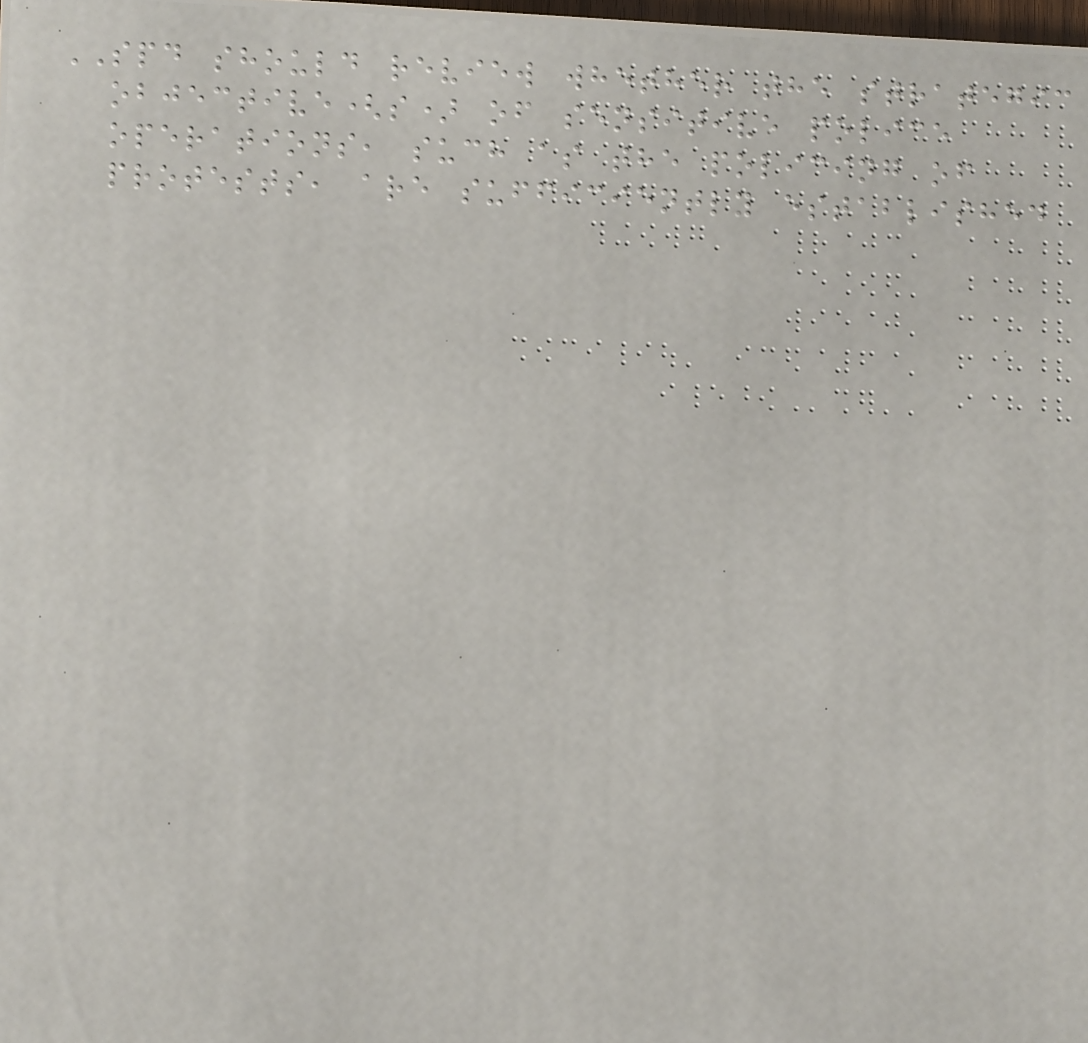SPD should review whether the strategic
objective(s) of sensitive police
operations, such as the policing of
protests, are sufficiently established
